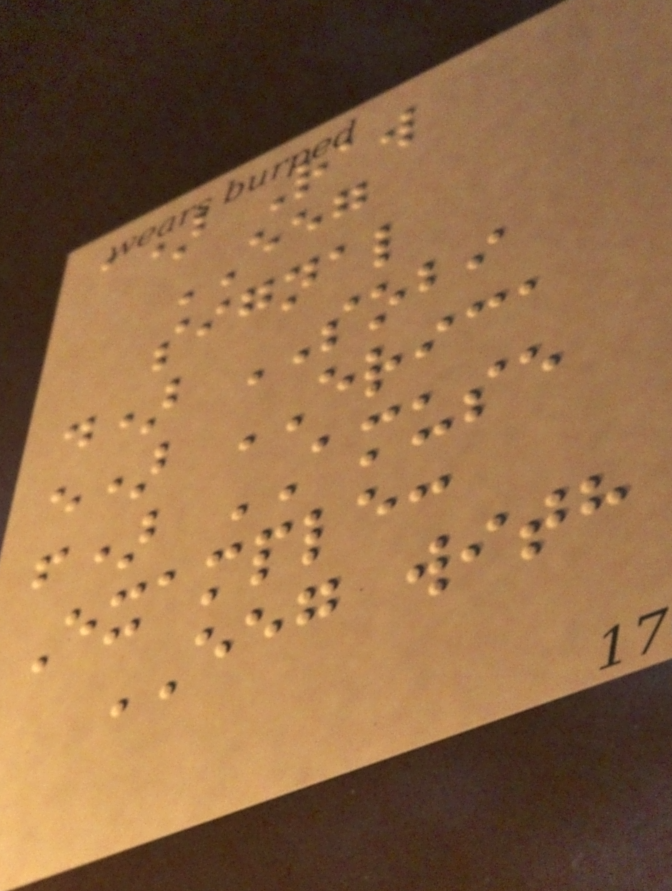a) Raw
EEG
signal
d) SOBI
e) ERICA
f) AMUSE
Example:
EEG with
